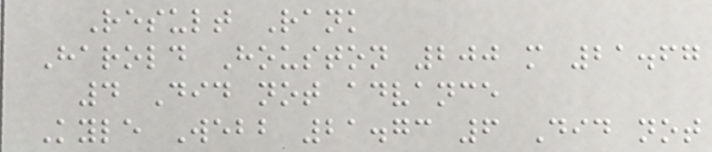Result Rank
Harold Houston 200 m 21.67
4 Did not advance
Kyle Webb 21.73 6 Did not
